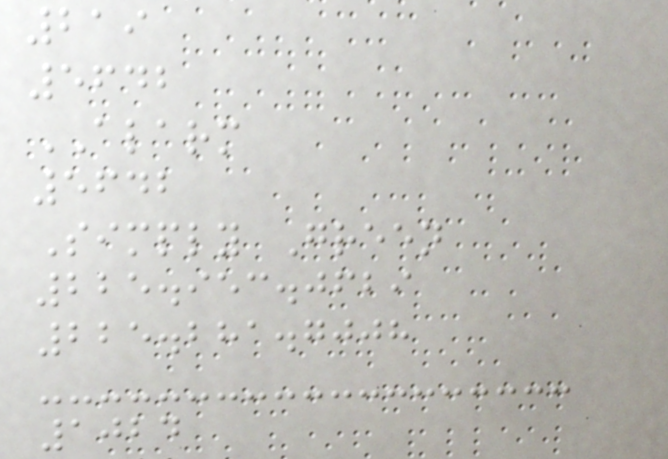219
5642
ALARM
5642
Simply Green
225.953.0629
225.281.7008
1024
